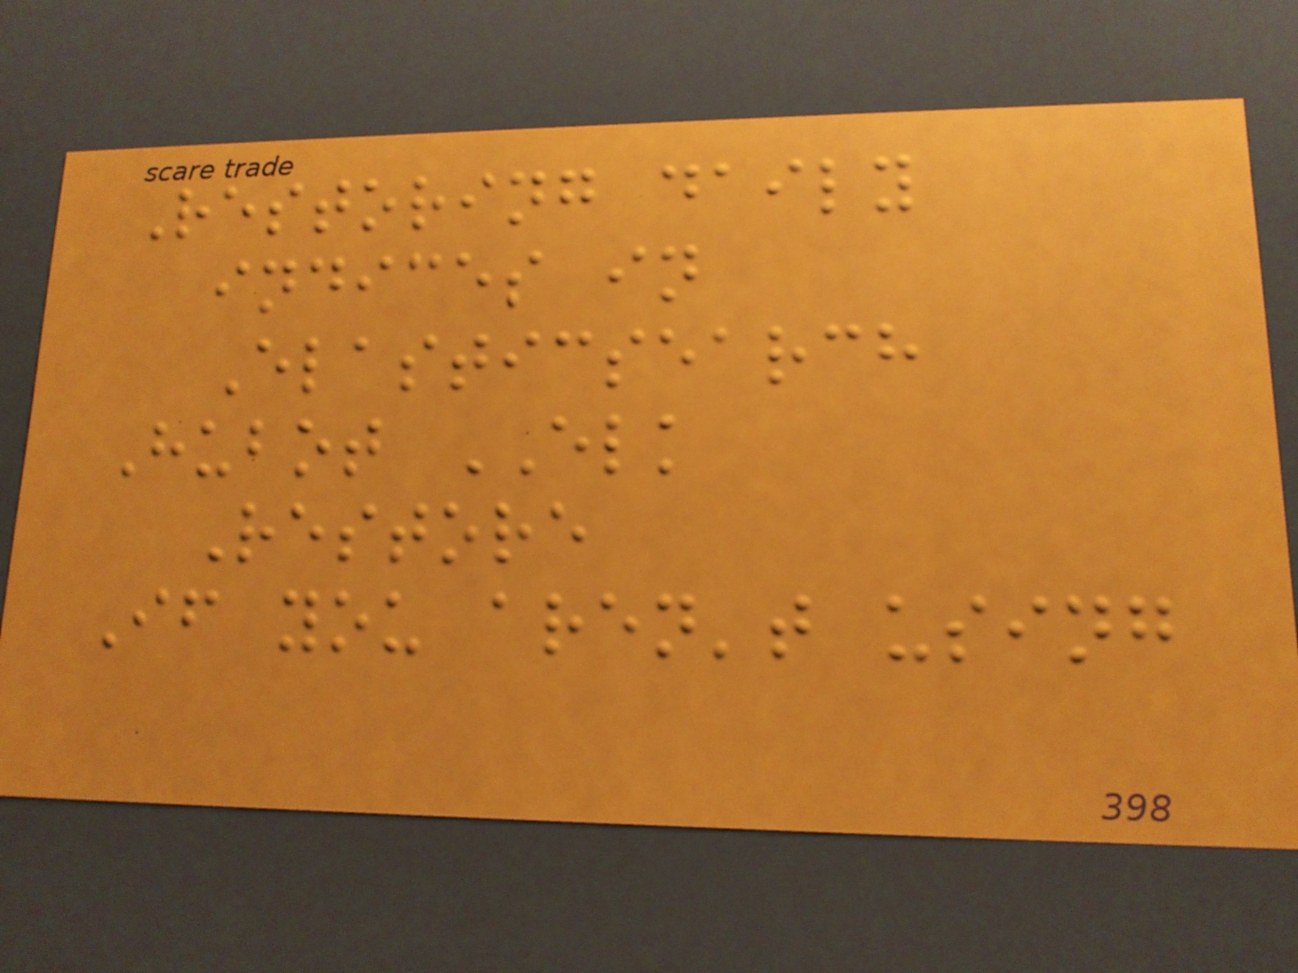Restoring daily
indices in
Elasticsearch
Hubot ELK
Restore
If you aren't using
